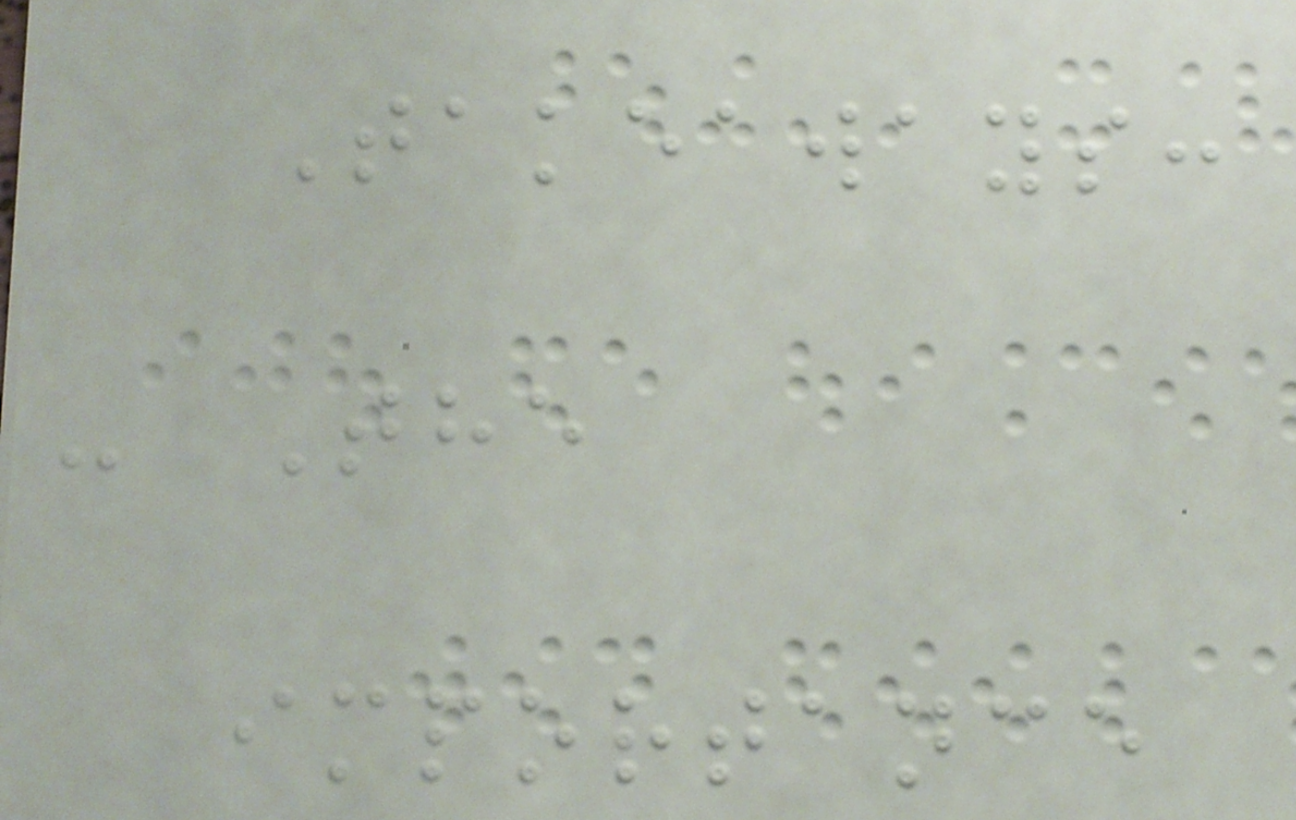Takeaways:
- The
importance
